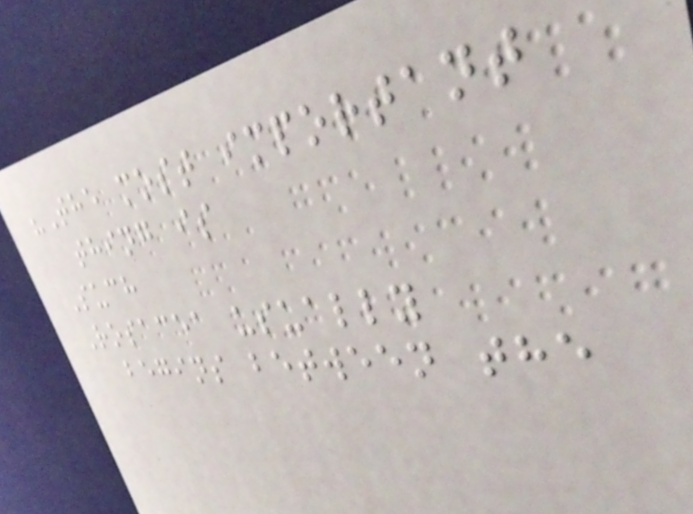"The most important
thing is
Such
Rosacea usually
begins between the
